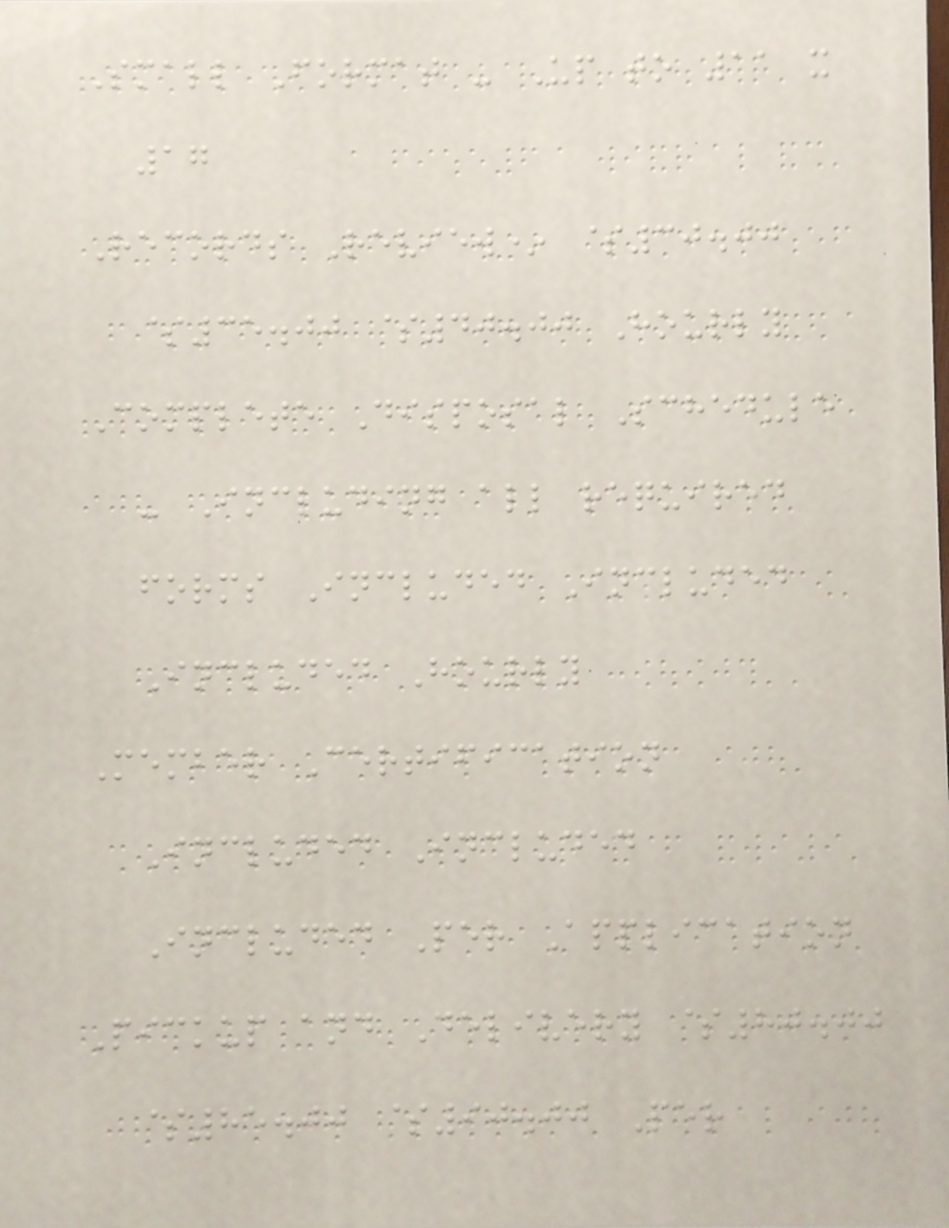Small Format - Up to 11 x
17
Records Review* $30.00
$35.00 $40.00 Hourly
Complete Disposal Schedule
- Including all required
forms Included Included
Included Hourly
Member Certification
Included Included
Included Per Application
Pickup and Delivery $80.00
$85.00 $90.00 Per
